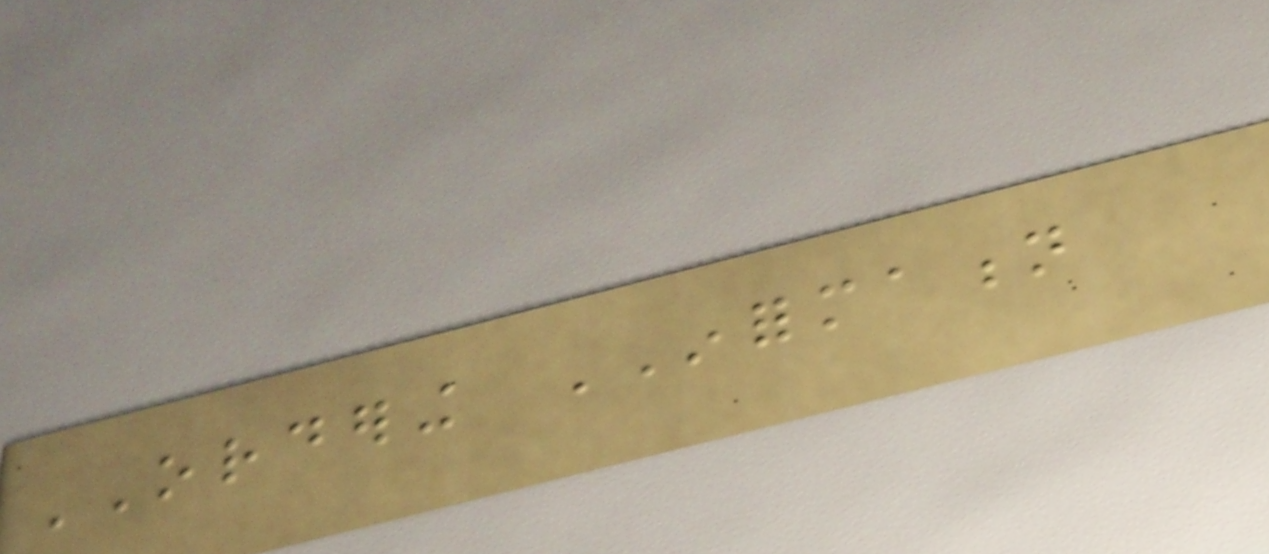ORDERING INFORMATION
